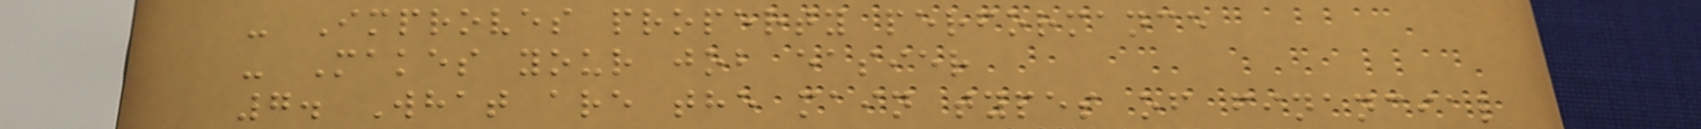- Improves property performance
- Makes your job easier
7. What are the main types of financial
